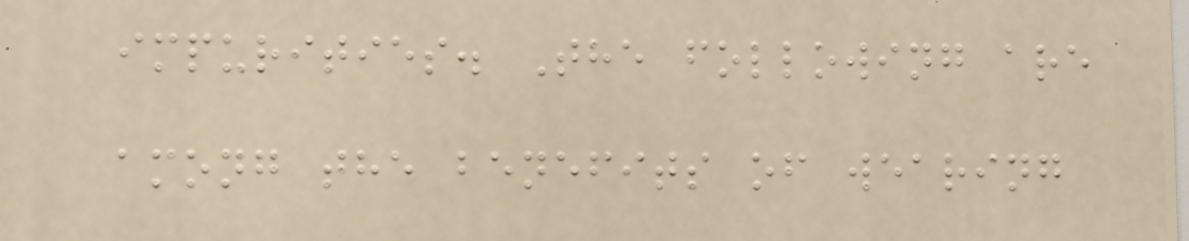impurities. The following are
among the benefits of wearing
